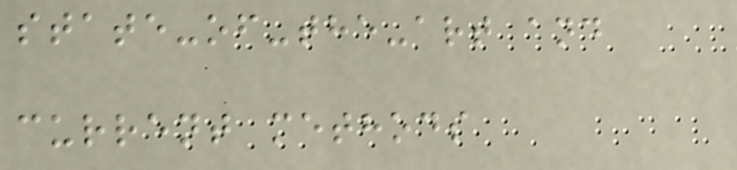state-of-the-art and
current methods
